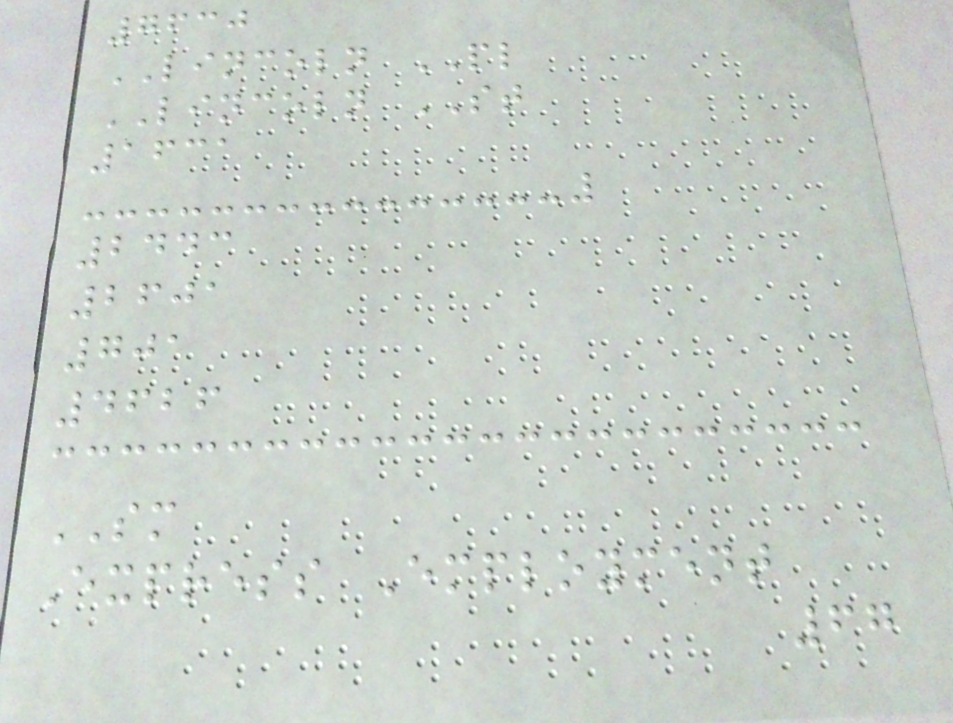7630
LINCOLN PL
LINCOLN ST
1631
2443
2601
701
4626
SM
Express Employment
67
